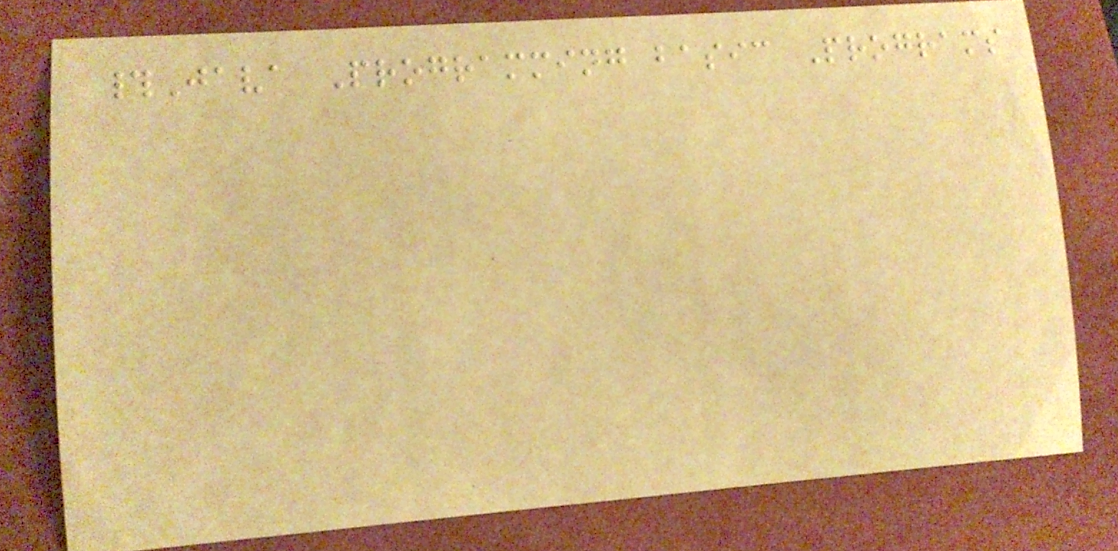#Java Programming basic Programs
